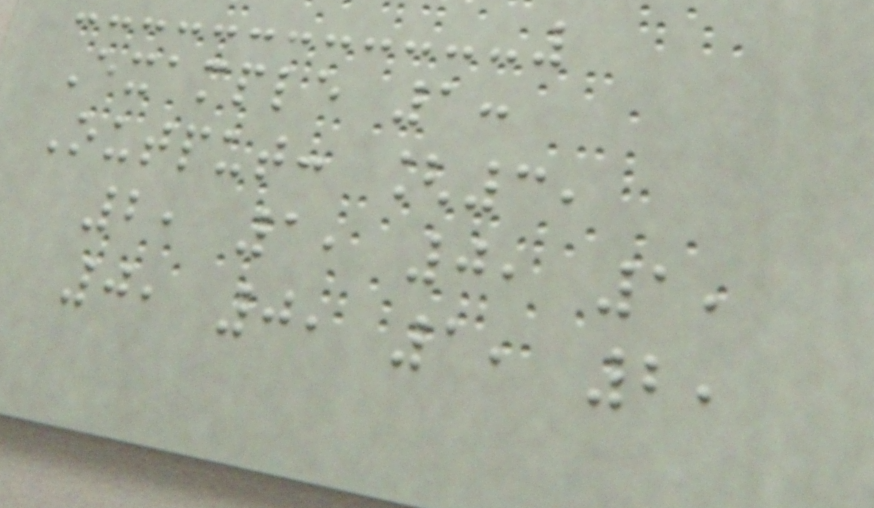Example 1:
Output: [3,
2, 1, 0, 1,
0, 0, 1, 2,
